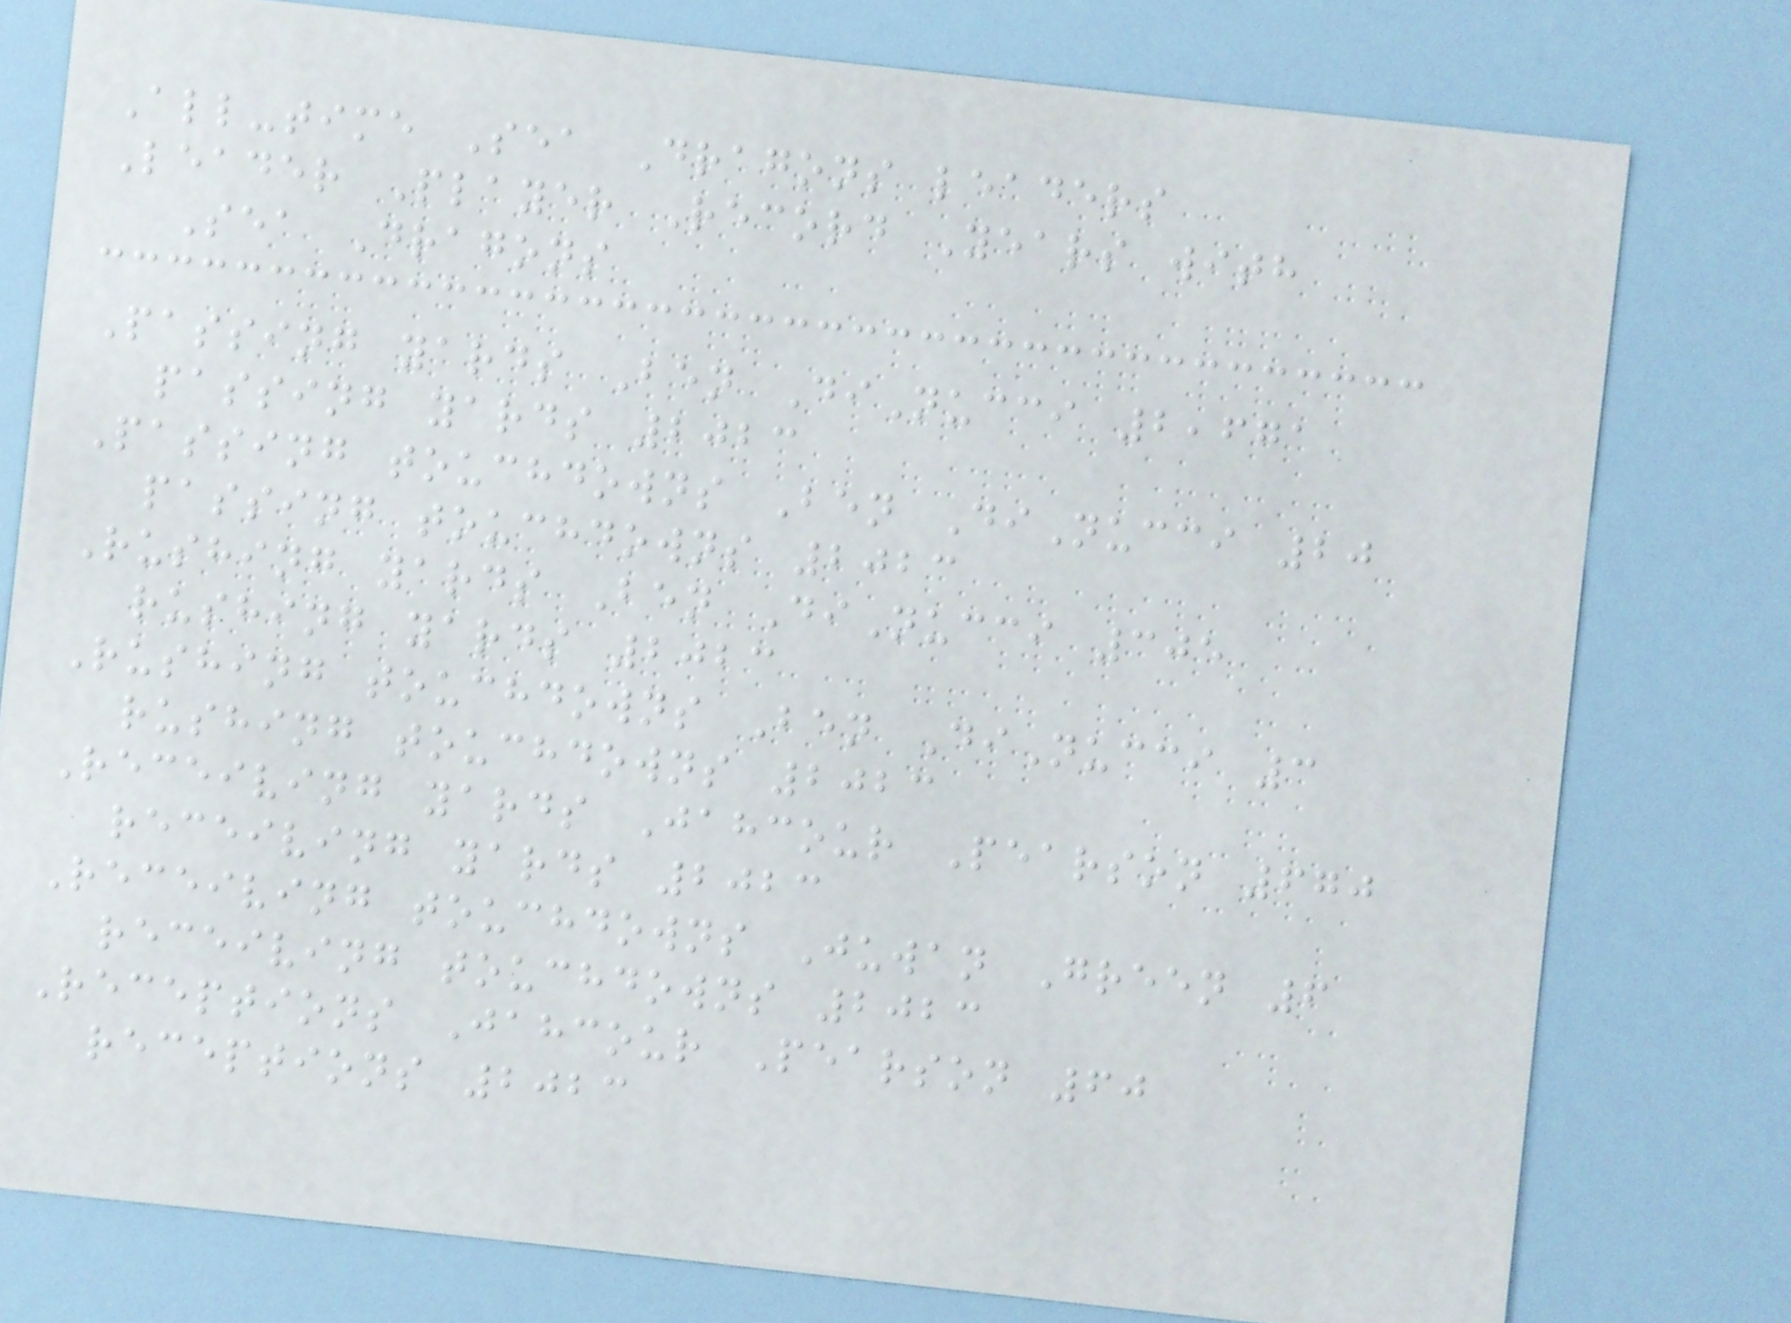All-time Sea Dragons leaders
Leader Player Record Years with
Sea Dragons
Passing yards Ben DiNucci 2,671
passing yards 2023
Passing touchdowns Ben DiNucci 20
passing touchdowns 2023
Rushing yards Ben DiNucci 305
rushing yards 2023
Rushing touchdowns Ben DiNucci 3
rushing touchdowns 2023
Receiving yards Jahcour Pearson 670
receiving yards 2023
Receiving touchdowns Juwan Green 6
receiving touchdowns 2023
Receptions Jahcour Pearson 60
receptions 2023
